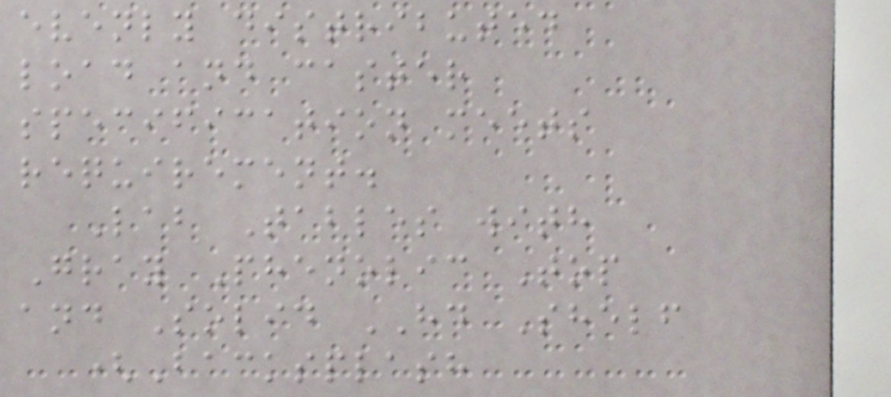evenly distributed
load and caster
specification meets
requirement.
Lab Tables with
Gray Phenolic Top
and Solid HD Shelf
(Backsplash
